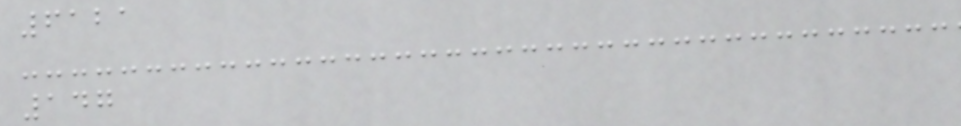6121
147
